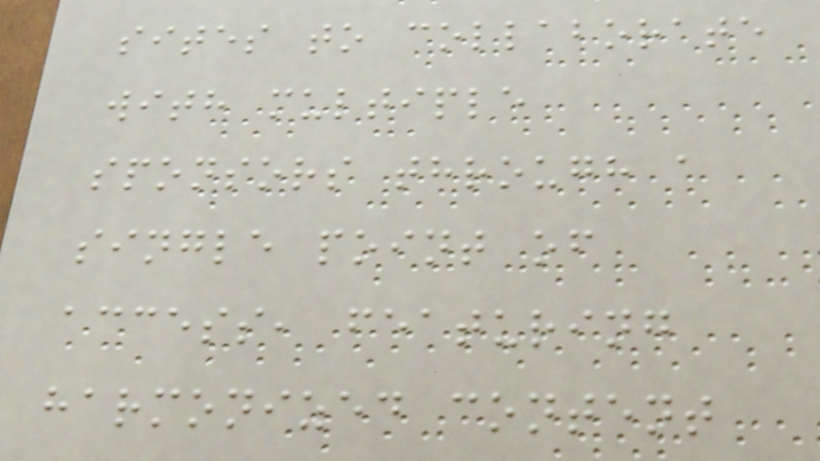sites to collaborate
with multiple
sponsors through a
single point of
access, featuring
harmonized content
